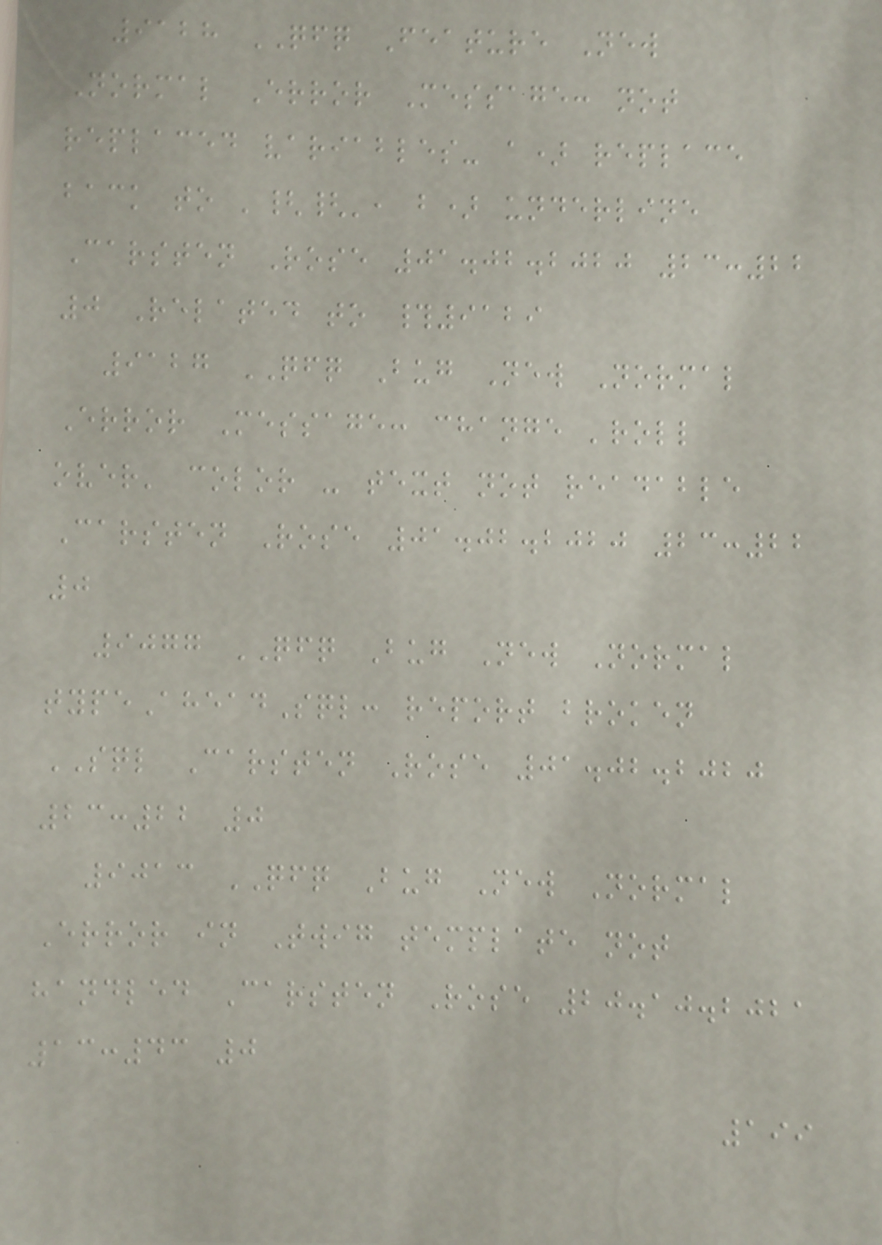9128 QFQ Feature New
Normal Error Message: not
replaced variables- a) replace
back to '{{', b) underline
Carsten Rose 01.02.2020 23:22
0 Related to #9129
9127 QFQ Bug New Normal
Error Message: change 'roll
over' color - text not readable
Carsten Rose 01.02.2020 23:22
0
9077 QFQ Bug New Normal
typeAheadSql: report broken
SQL Carsten Rose 01.02.2020
23:22 0
9013 QFQ Bug New Normal
Error in Twig template not
handled Carsten Rose 20.10.2021
13:43 0
199
